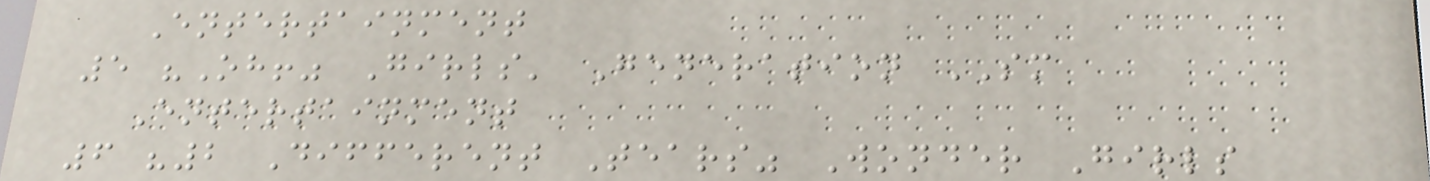Entertainment
5 "Oh!" Girls' Generation SM
Entertainment
6 "2 Different Tears" Wonder Girls
